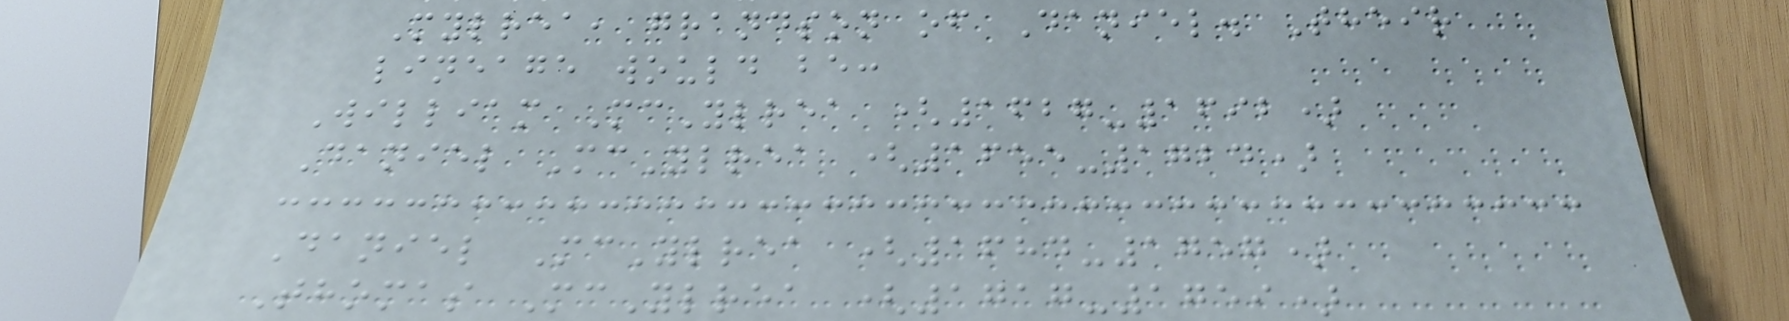Mylrea, grandson of Daniel. Their
lineage would be:
William McYlrea (1627-1692)
Daniel McYlrea (1655-1724)
Daniel McYlrea (1684-1757)
Thomas McYlrea (1717-1759)
